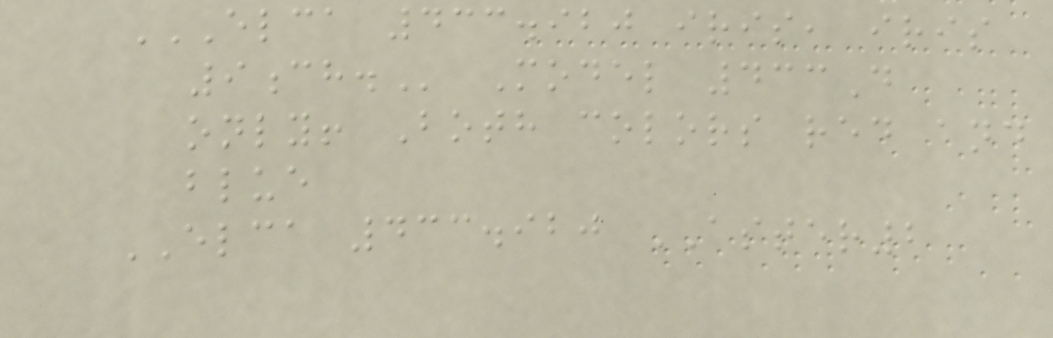ELCA 433.920 IRIS, IRIS
9CH. Model 433D
only! Both colors red and
blue
ELCA 433.920 ASTER2
